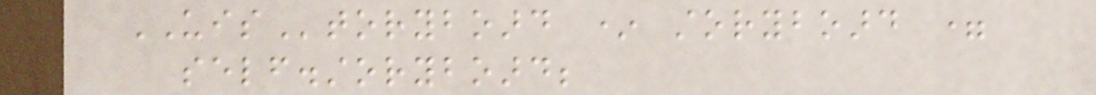UIStoryboard * storyboard =
self.storyboard;
